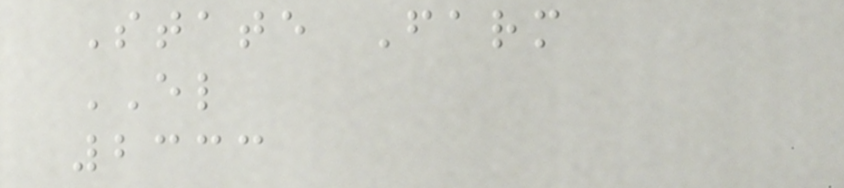State Farm
EL
2333
